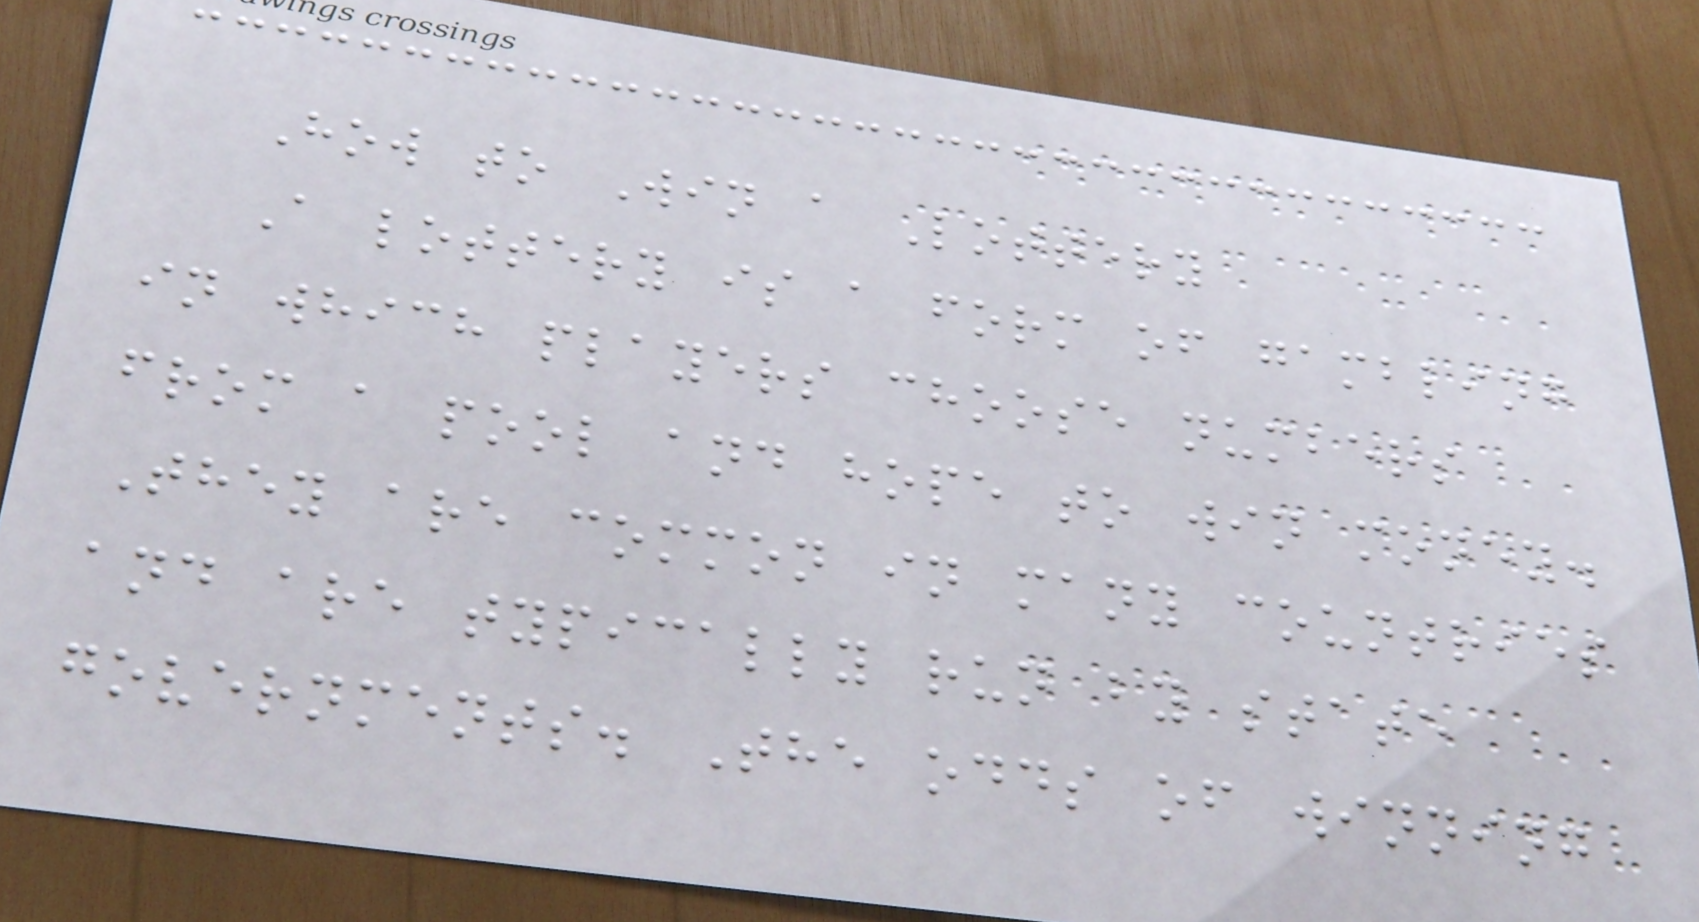How to Win a Lottery
A lottery is a form of gambling
in which players choose numbers
from a pool and hope to win money.
They are common in many countries
and are typically run by state
governments. The odds of winning
